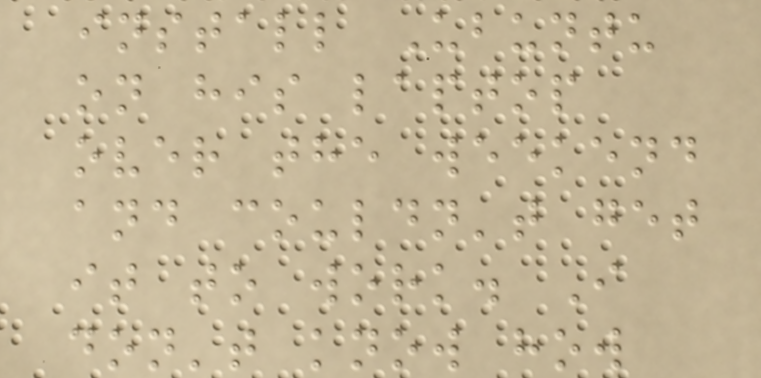install Ubuntu
on his laptop
over the weekend
and couldn't get
it to work. I
don't know how
